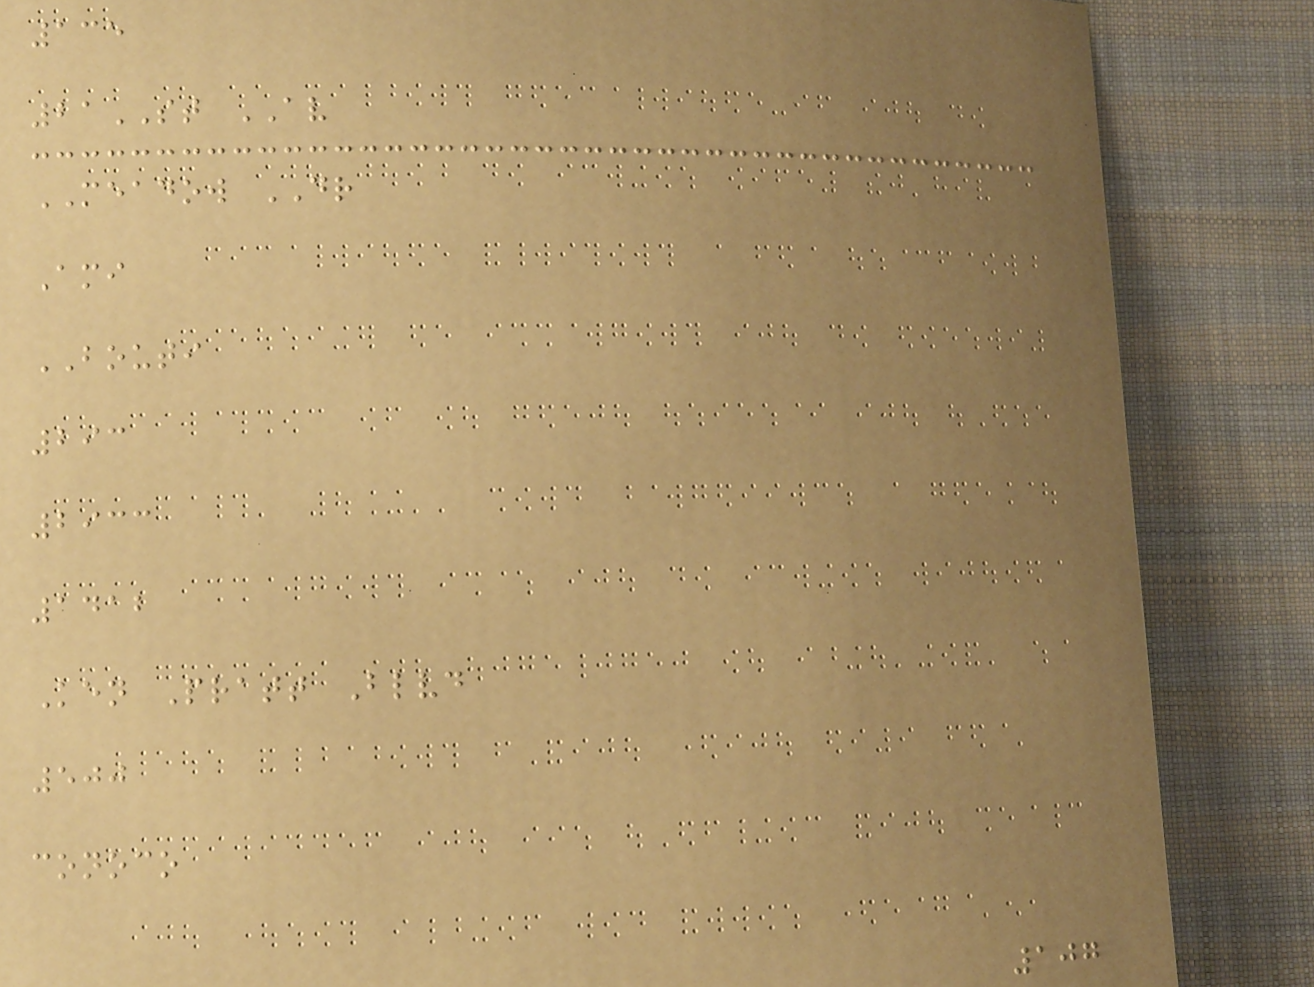135
21ST AV
MEADOW DR
Ami
BOUTI
293
2933
1412
Ken Pratt Blvd
500
conoco
107
